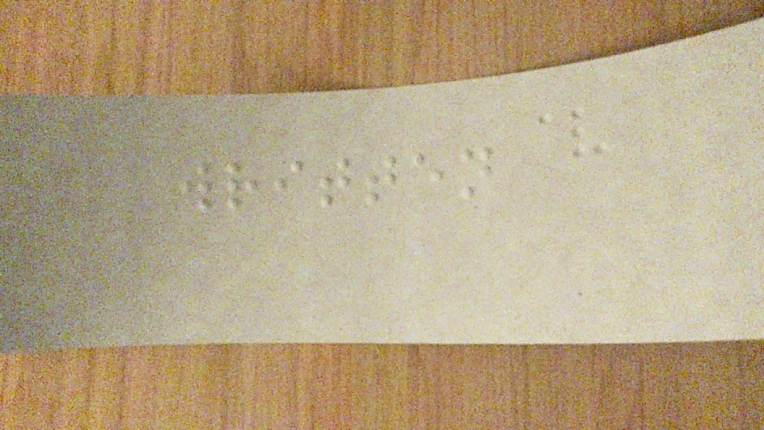written
